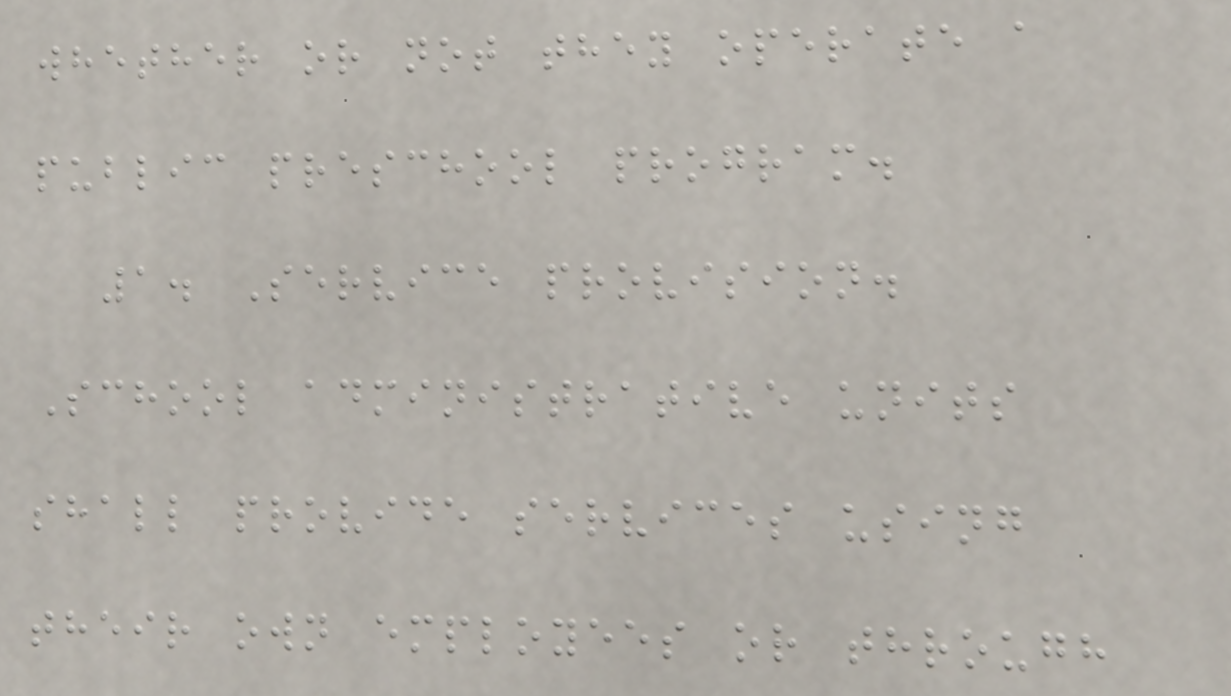whether or not they operate a
public preschool program.
1. Service provision.
School administrative units
shall provide services using
their own employees or through
